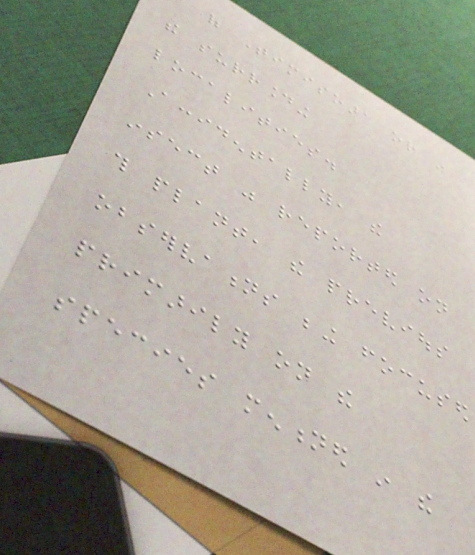of Timisoara or in
the surrounding
localities.
Accidentally, the
insect was reported on
this plant, the previous
observations being focused
primarily on the
species mentioned in the
